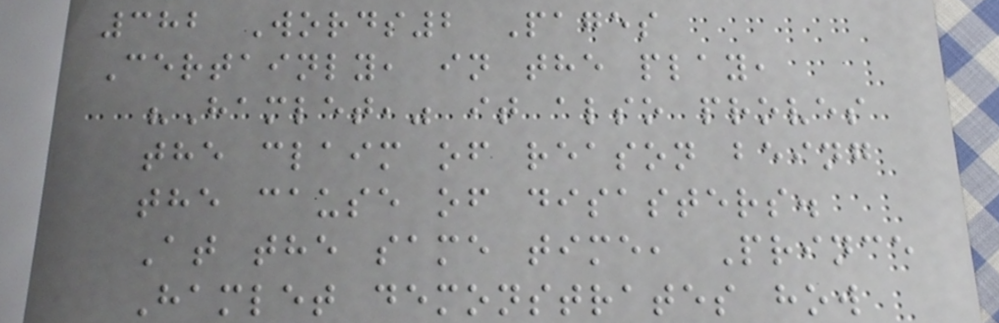382 Words2 Pages
Certainly, in the play,
"Hamlet," it also proves
the claim of reason being
the cause of disasters.
At the same time, Prince
Hamlet demonstrates how
